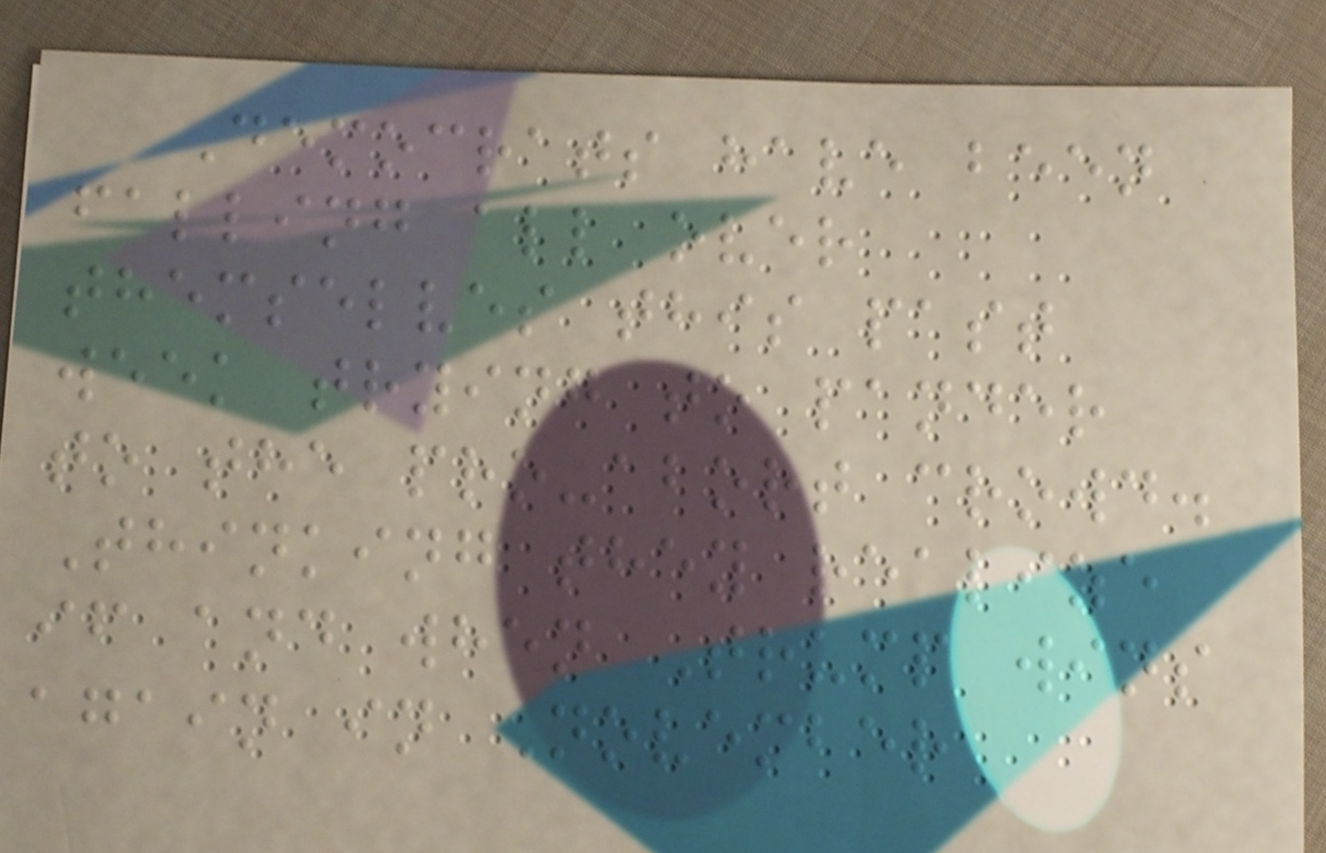Democrats have been
falling all over
themselves this past
week trying to pander
to the pro-abort crowd.
Thinking they realize
if and when Trump wins
again in November
